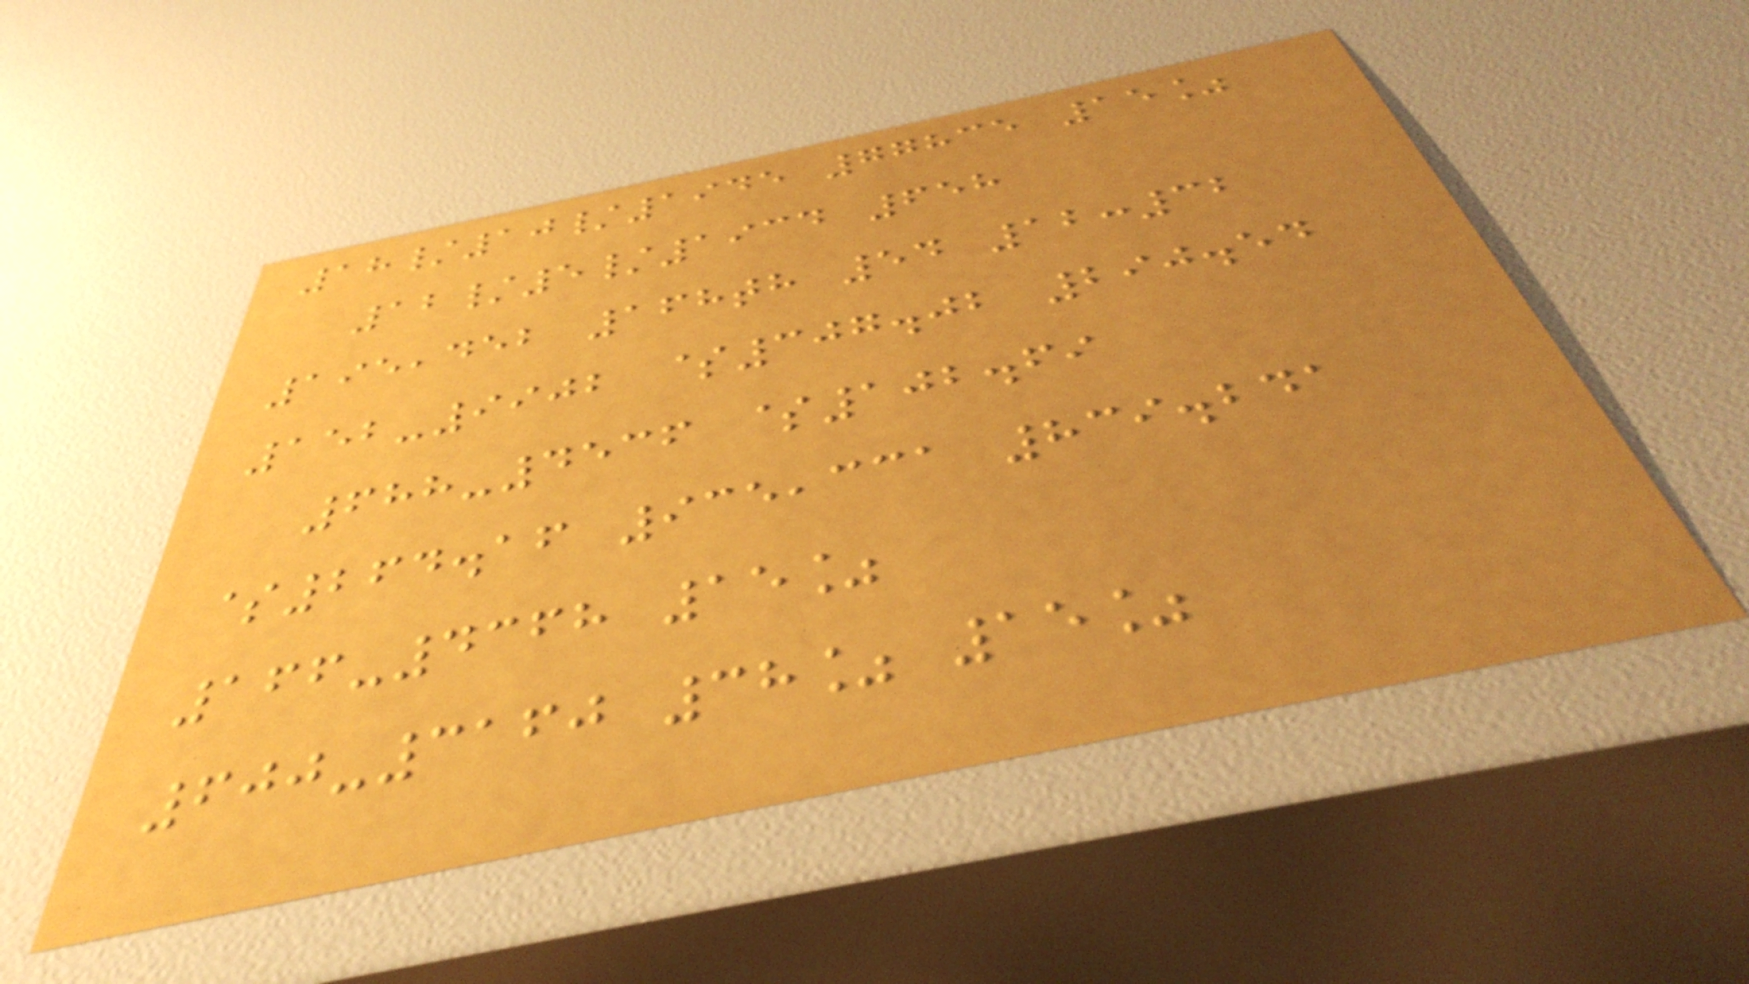18/10/1945 77835 15%
12/5/1934 658
195,452 168th 54 12:32
152-9902 $307.02 290.54
688-4536 $102.69
$264.16 935,331 839.241
166-4368 15%
600-3160 38% 15%
